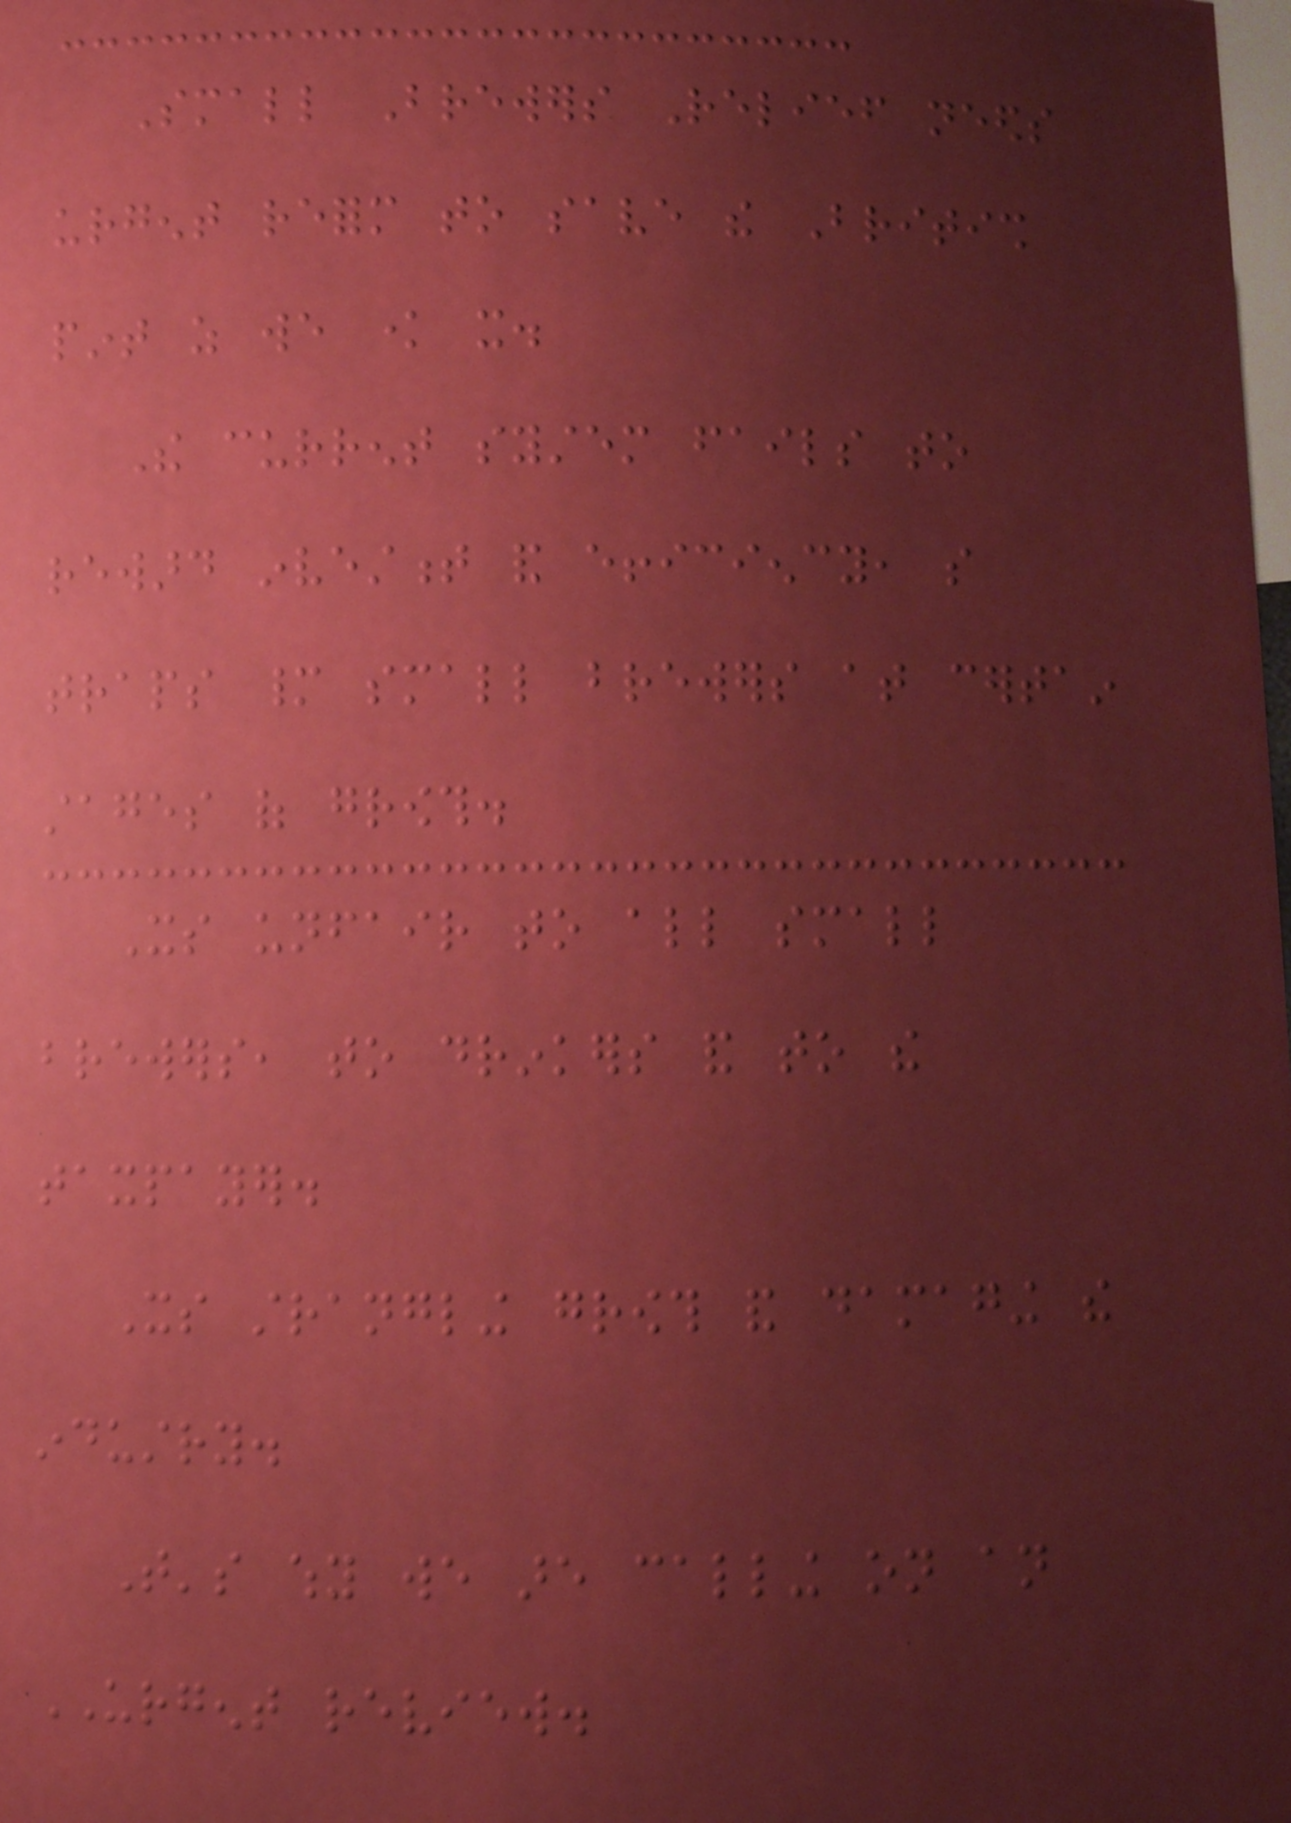Small Brewers Relief needs
urgent reform to save the British
pint as we know it.
The current system fails to
reward investment and efficiency, so
traps many small brewers at certain
stages of growth.
Its unfair to all small
brewers, to drinkers and to the
taxpayer.
Its strangling growth and damaging the
industry.
That's why we are calling on an
URGENT review.
